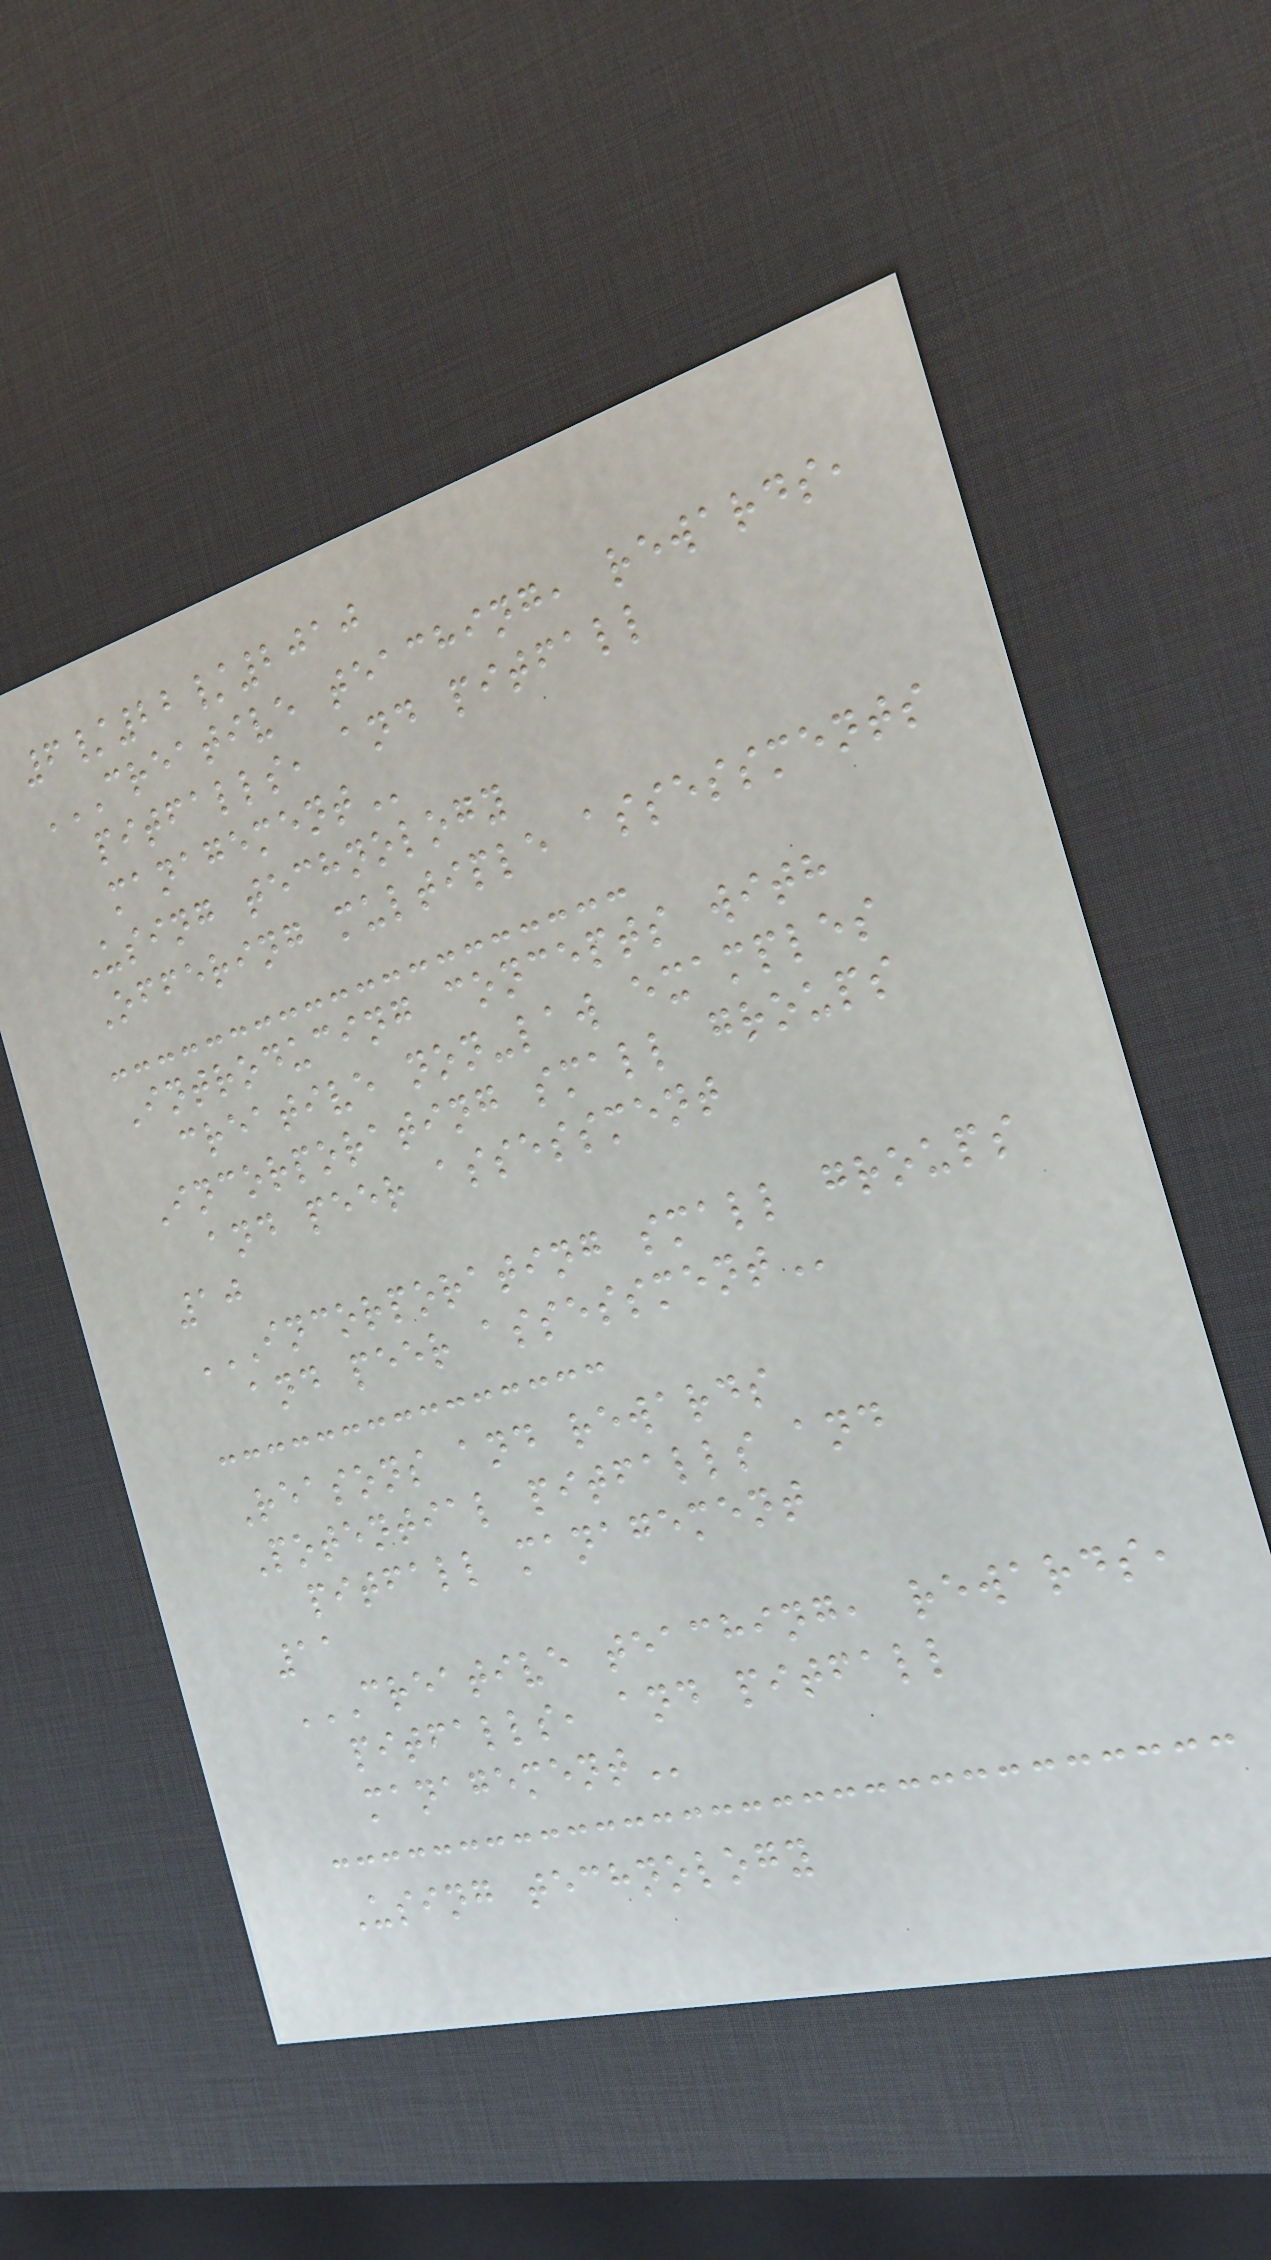6/22/2010
CREATIVE TEACHING, REWARDS,
PITFALLS, AND PITFALL
MANAGEMENT
Using technology
Offering multiple assessments
Introducing concepts with
creative non-law examples
Incorporating small groups
and peer assessment
10
INCORPORATING SMALL GROUPS
AND PEER ASSESSMENT
Reasons and rewards
Potential pitfalls and
pitfall management
11
CREATIVE TEACHING, REWARDS,
PITFALLS, AND PITFALL
MANAGEMENT
Using technology
